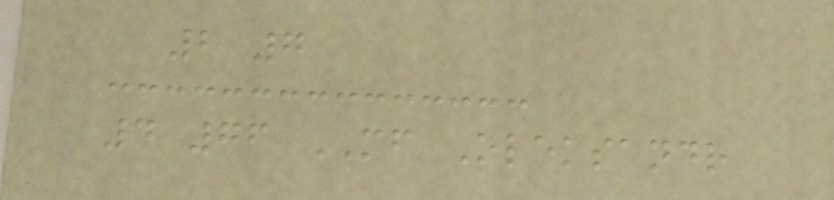2 7
4 76 MF Oleksandr
